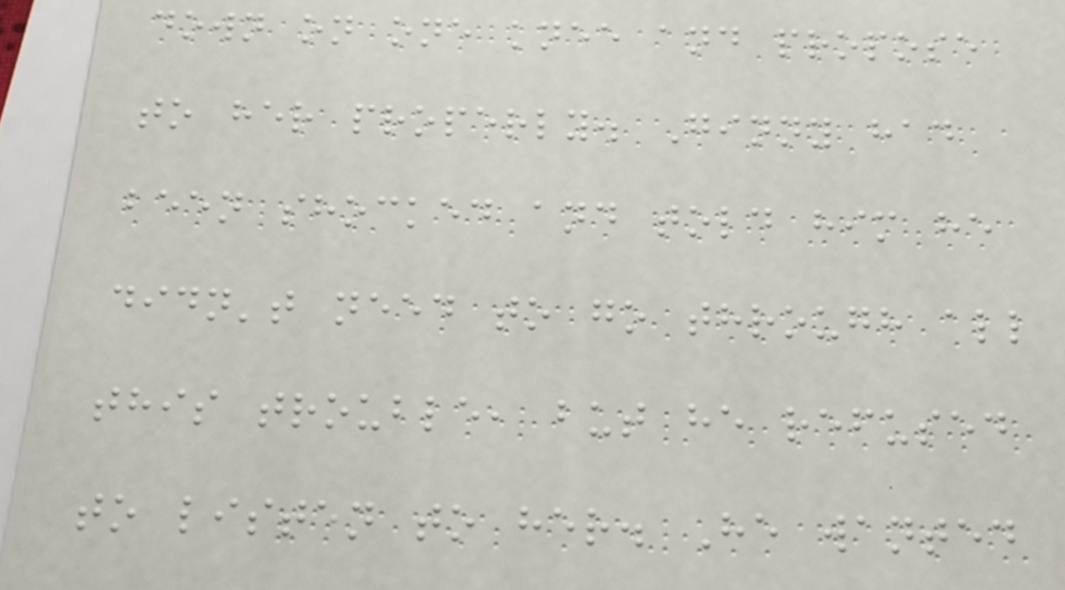down on one knee and propose
to her properly. Ginny had
been shocked and told him he
didn't need to go through all
this trouble, but he refused
to listen to her. He wanted
